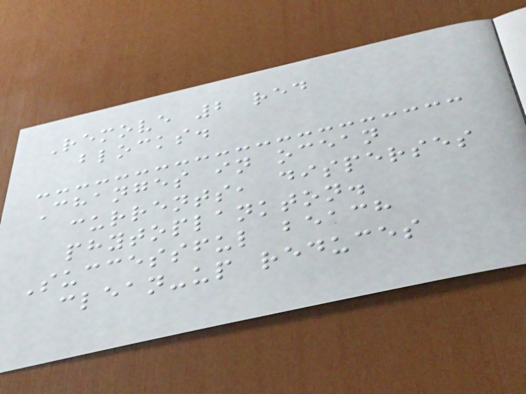Remove 2 red
blocks.
Changes in ocean
currents, disperses
phytoplankton.
Successful beach
clean-up reduces
